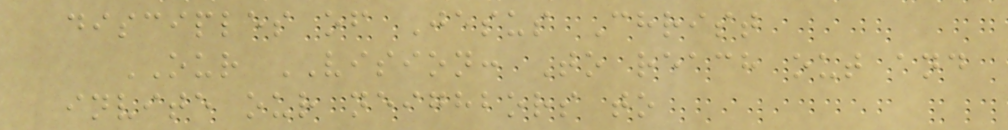disciples of Jesus Christ
OUR VISION: To reach out and
invite our neighbors to
